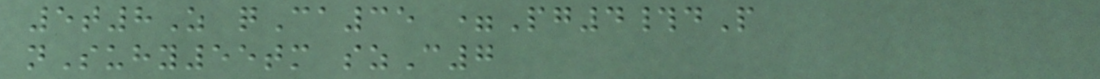5t8Z qCa35 =Pg4#dP
nSuhy55tm szC7
